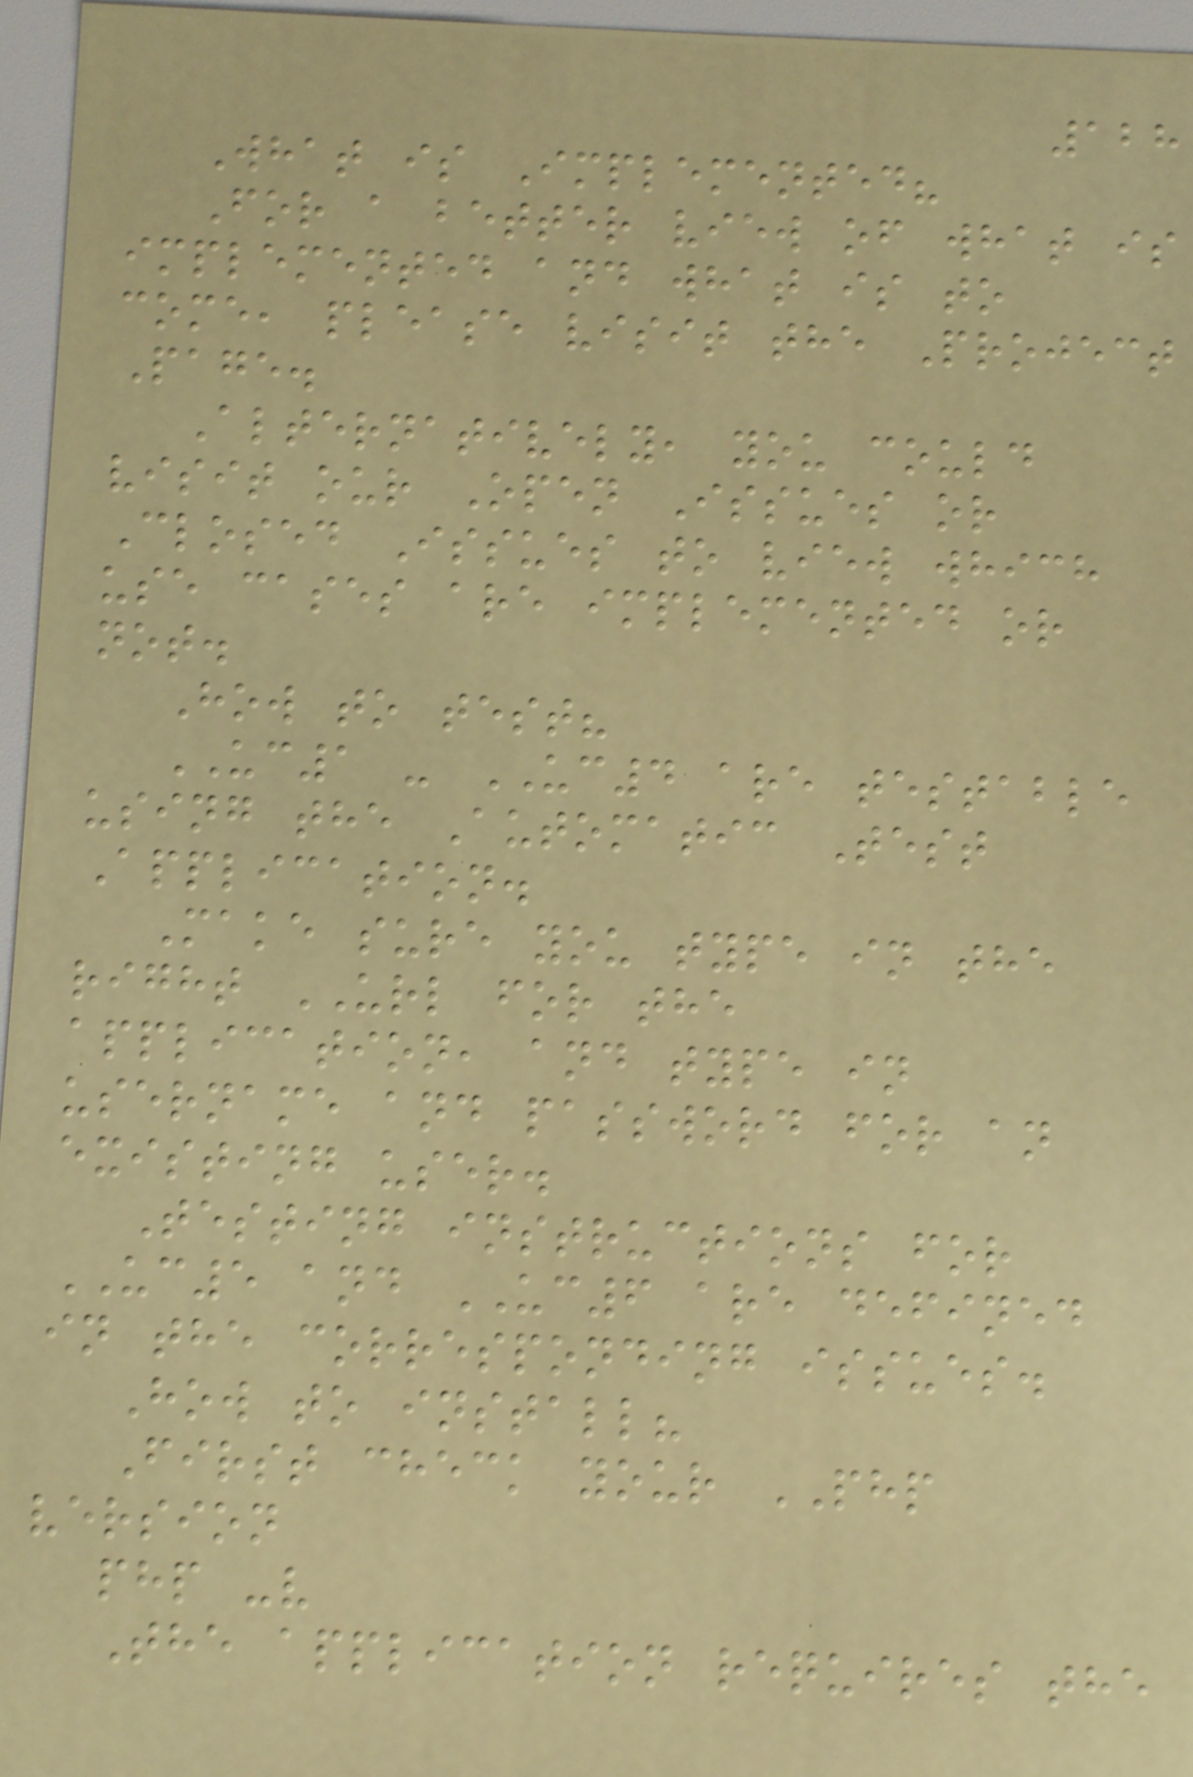128
What is Implemented?
For a better view of what is
implemented and what is to
come, please visit the Project
Page.
Alternatively, you could
visit our Open Issues or
Closed Issues to view which
use cases are implemented or
not.
How to test?
UC1 - UC4 are testable
using the Automatic Test
Application.
Make sure you type in the
right URL for the
application, and type in
username and password for an
existing user.
Testing instructions for
UC5 and UC6 are defined
in the corresponding issues.
How to install?
First check your PHP
version
php -v
The application requires the
